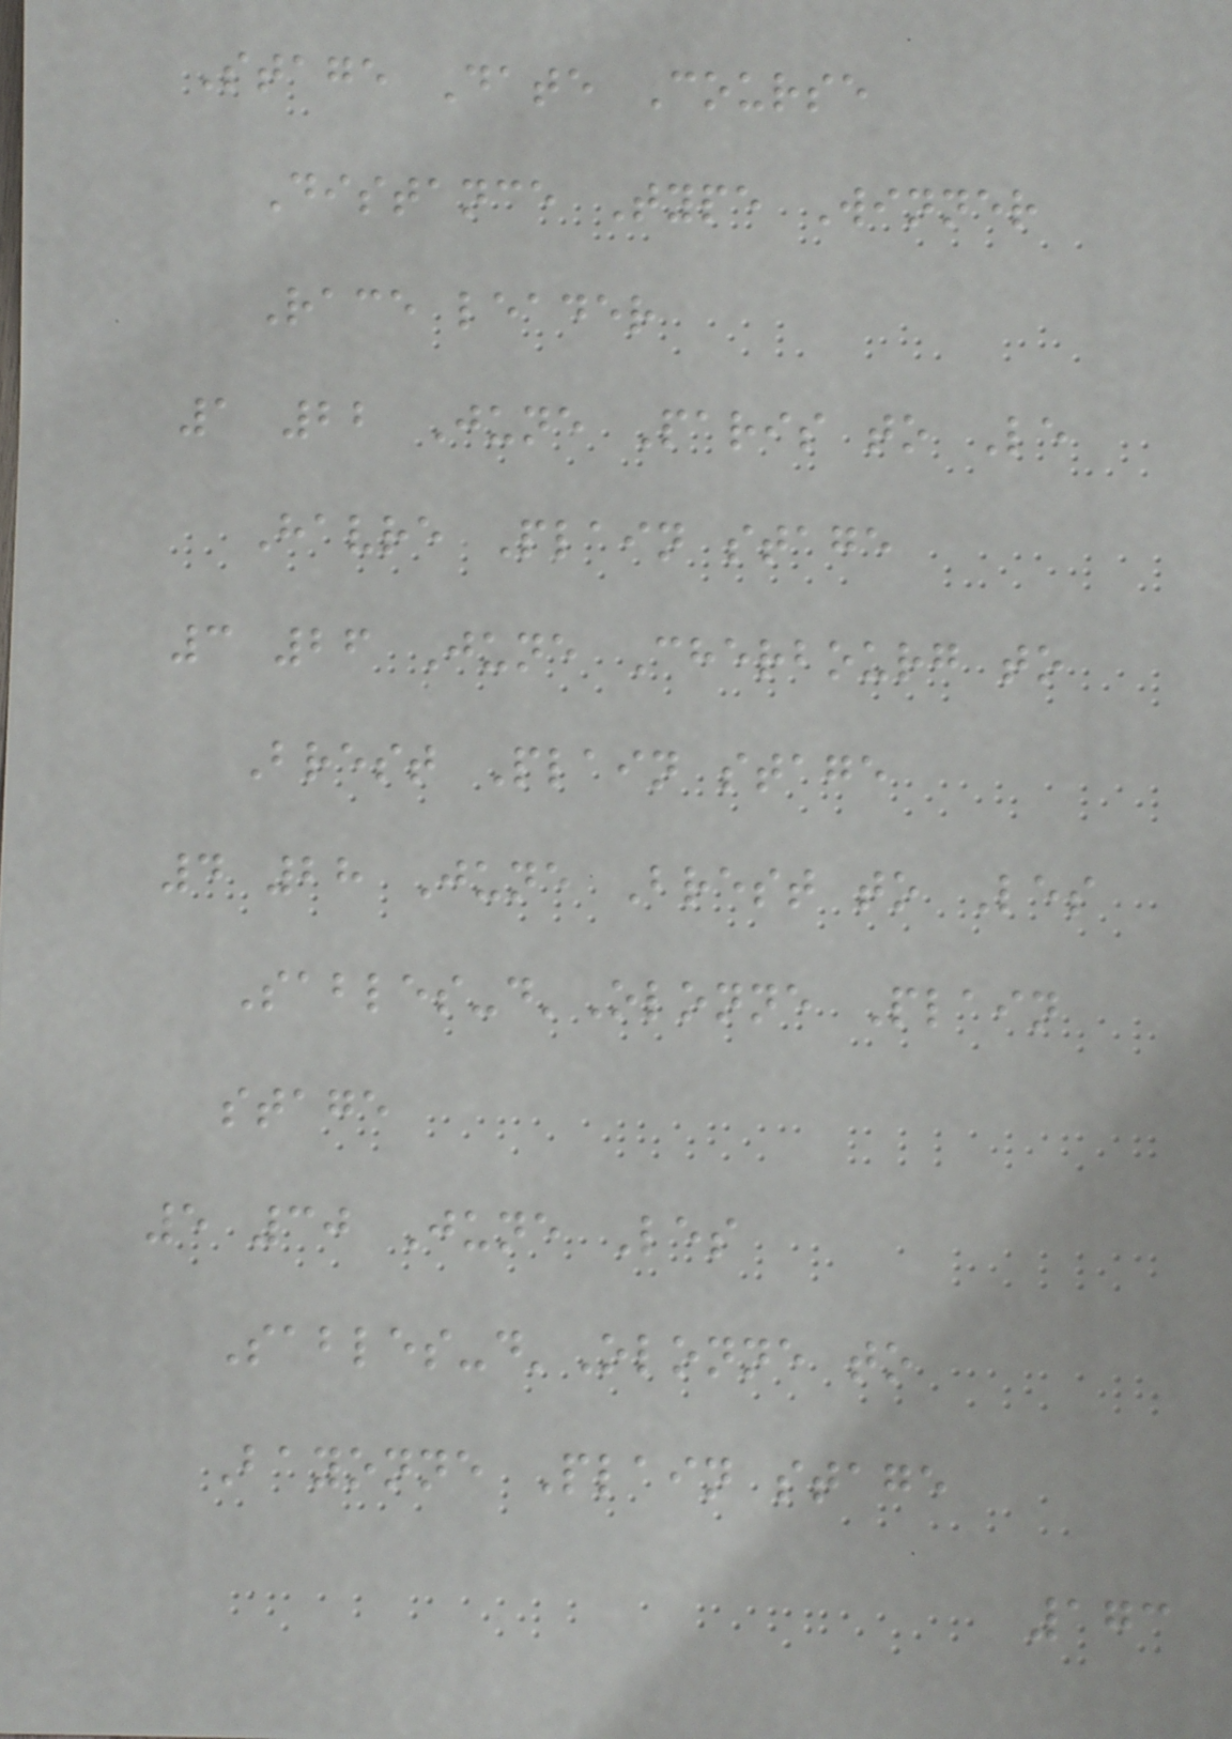Stage Date Course
Distance Type Winner
Race leader
1 22 June Paris to Le
Havre Plain stage
3 26 June Cherbourg to
Brest Plain stage
4 28 June Brest to Les
Sables-d'Olonne Plain
stage
5 30 June Les
Sables-d'Olonne to
Bayonne Plain stage
173
